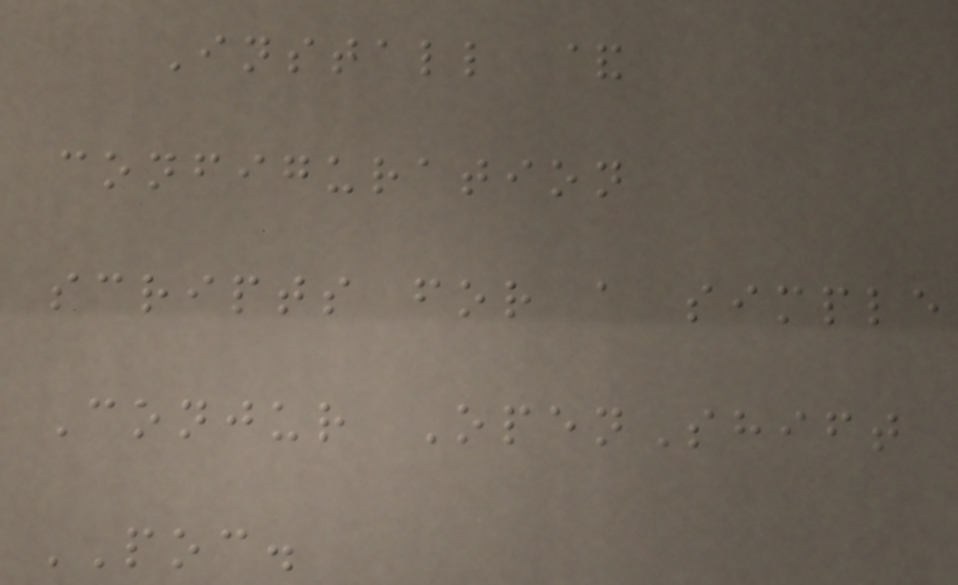Install &
configuration
scripts for a simple
Conjur OpenShift
POC.
